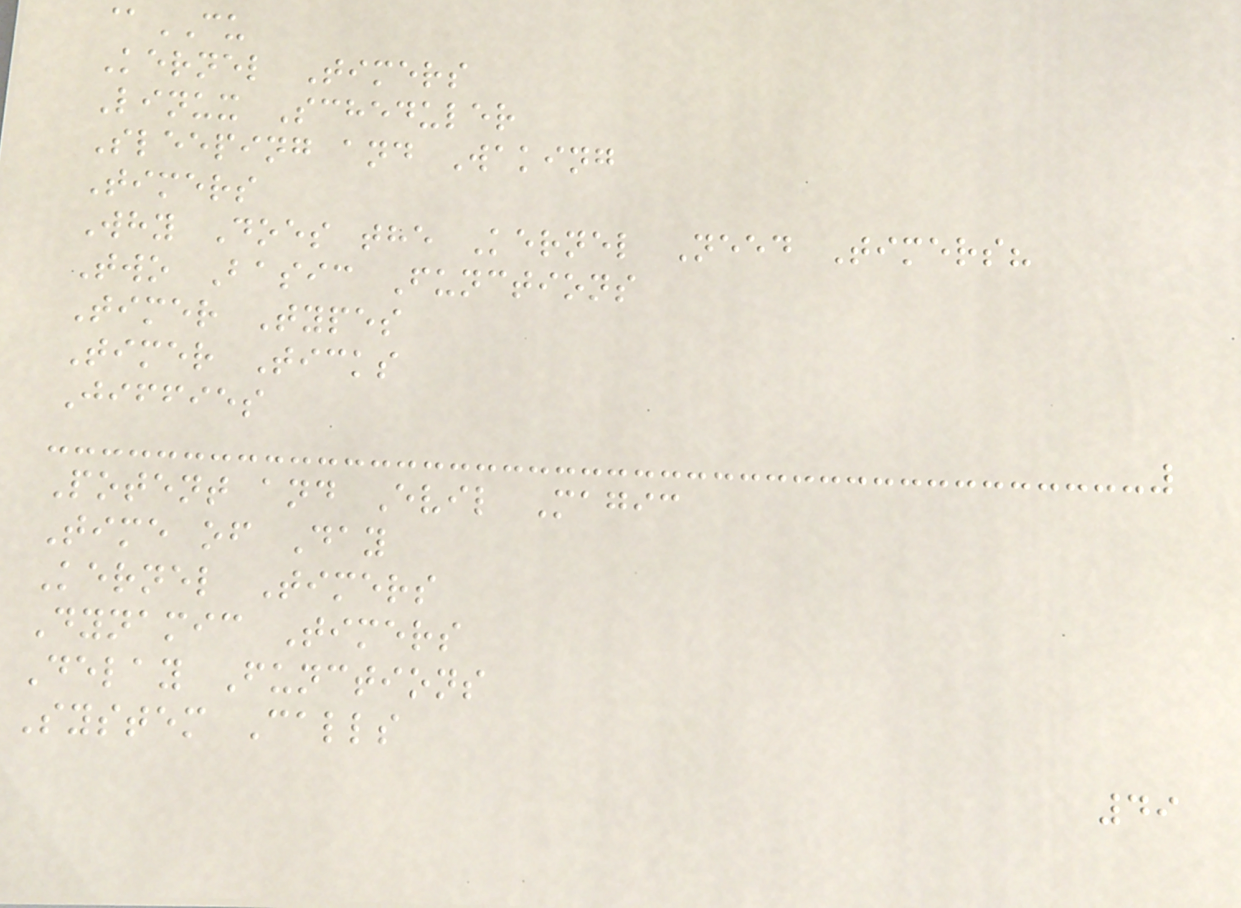@CU
Kernel Timers
Linux Scheduler
Sleeping and Waking
Timers
Why Does the Kernel Need Timers?
Two Basic Functions
Timer Types
Timer Ticks
Jiffies
Potent and Evil Magic
Time of Day
Kernel Timers
Dynamic Timers
Delay Functions
System Calls
49
